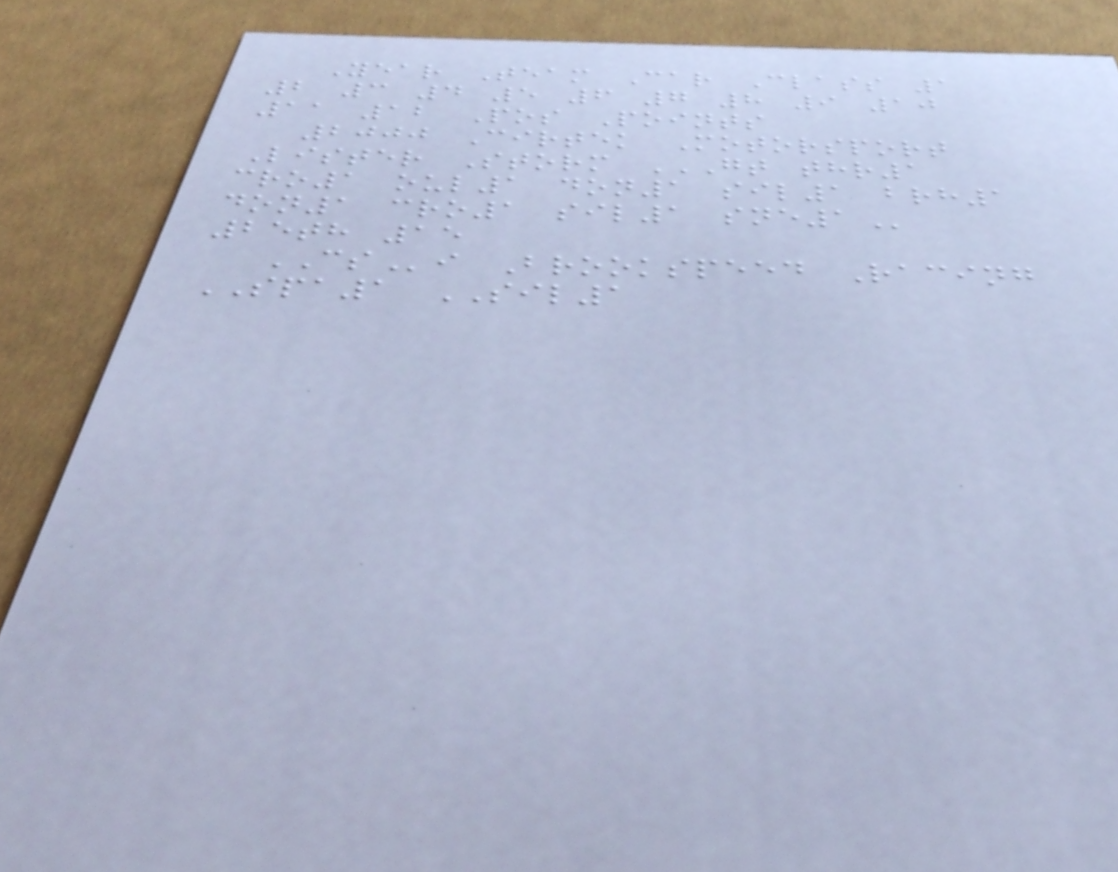Year Team Car Class 1
2 3 4 5 6 7 8 9 10
11 12 Pos Points
2000 Cirtek Motorsport
Lister Storm GT THR1
CRO1 OUL1 DON1 SIL1 BRH1
DON1 CRO1 SIL1 SNE1
25th 15
CSi Brookspeed Racing
SPA1 SIL1
